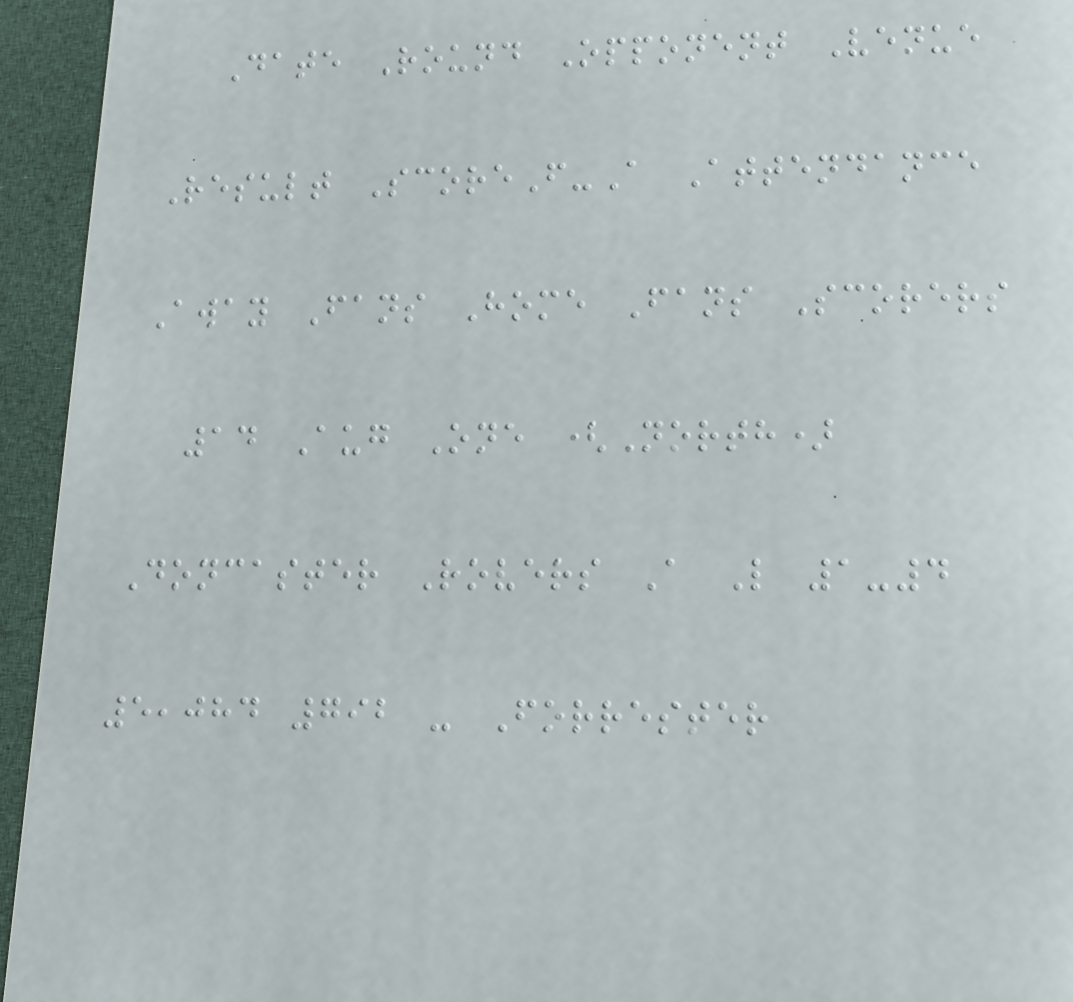Date Round Opponent Venue
Result ScoreF-A Attendance
Away Fans Home Fans Scorers
14 Aug One (North)
Doncaster Rovers A L 1-4
5,084 792 - Forrester
